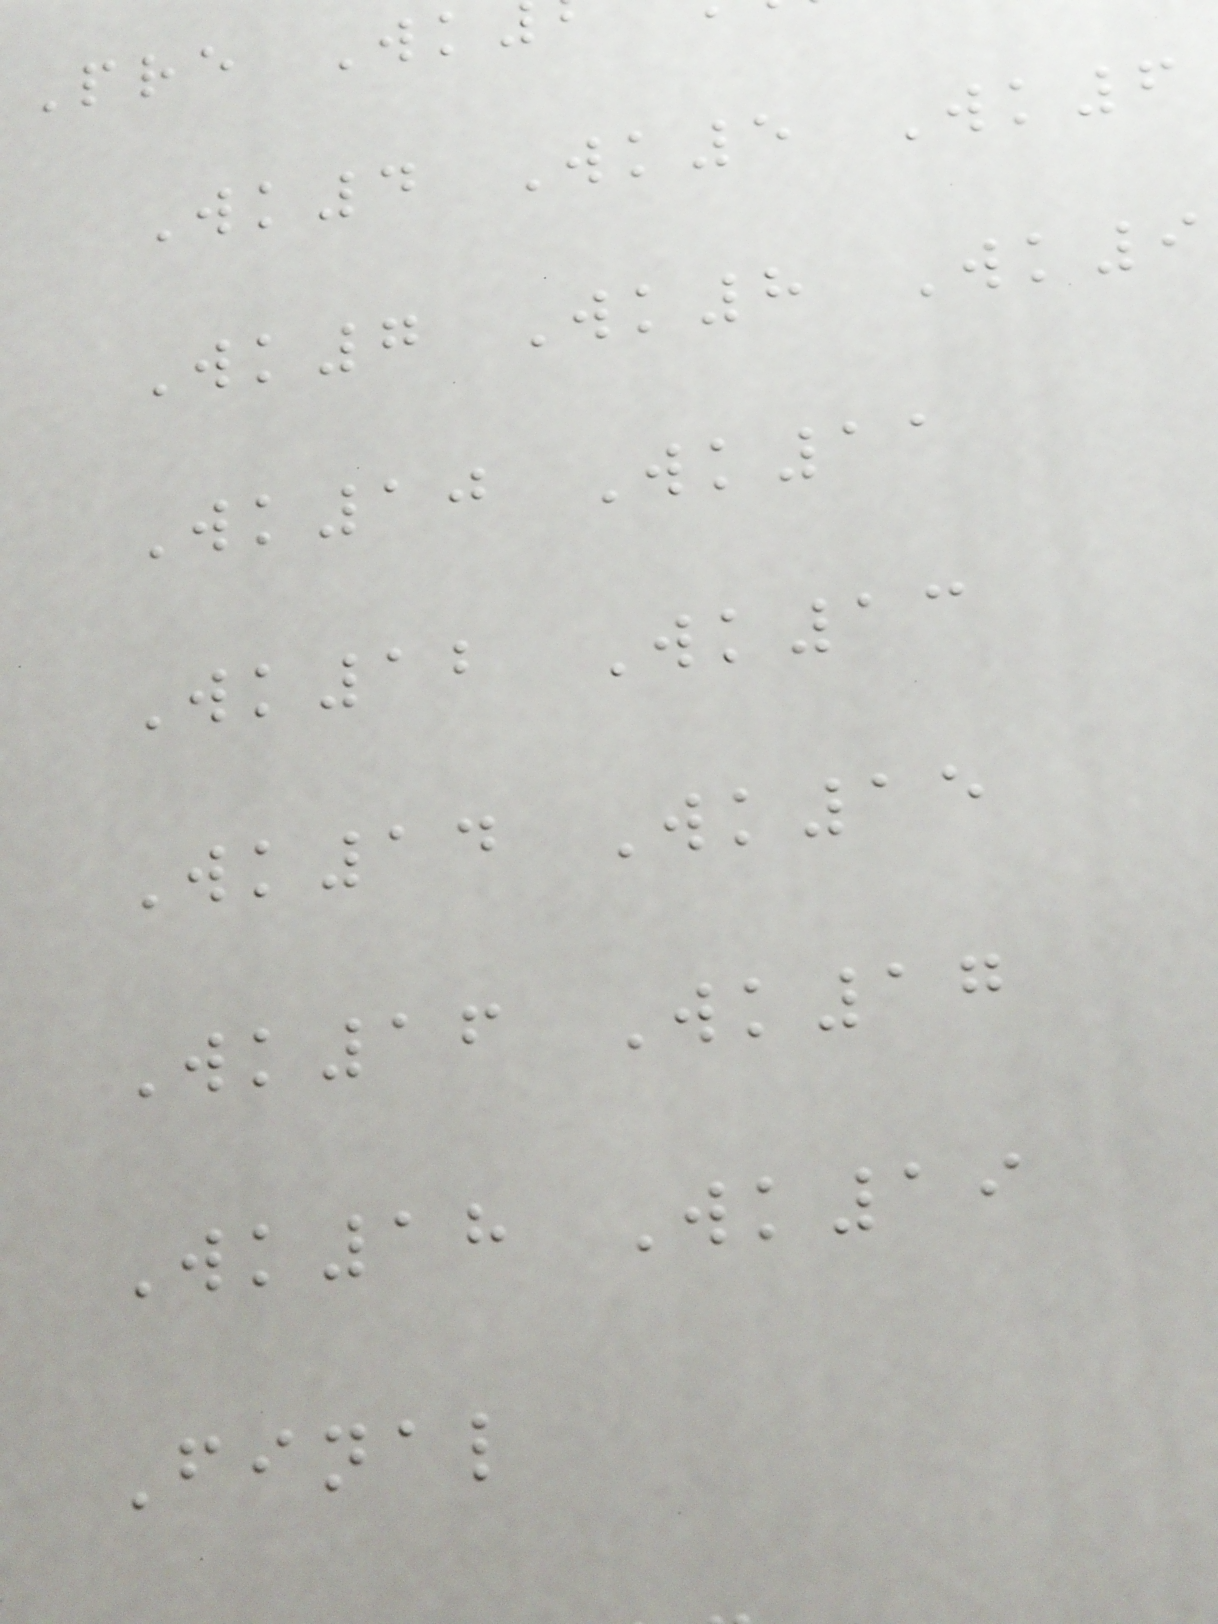Pre Wk
Wk4 Wk5 Wk6
Wk7 Wk8 Wk9
Wk10 Wk11
Wk12 Wk13
Wk14 Wk15
Wk16 Wk17
Wk18 Wk19
Final
